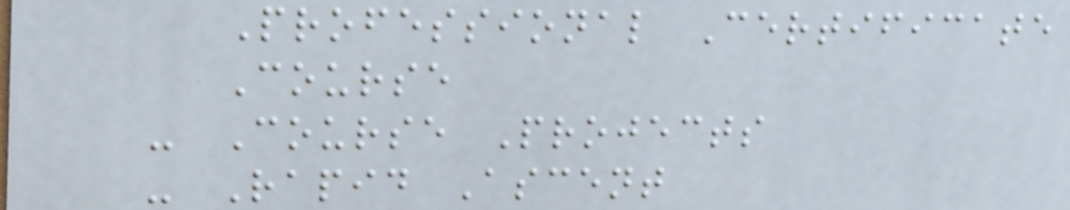Professional Certificate
Course
- Course Projects
- Rapid Ascent
